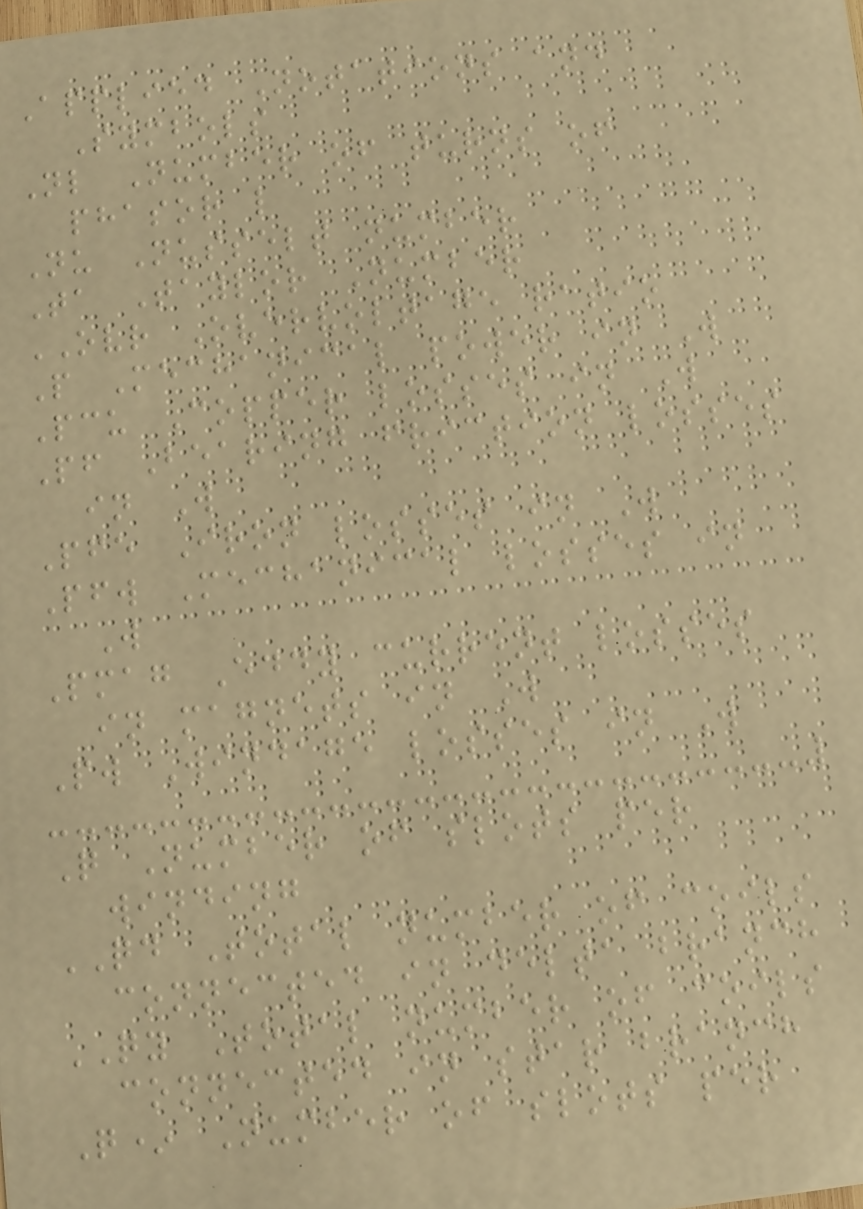Applied Notations and
Symbols
Nl Number of turns of
phasor l
Nu Nusselt number
Ta Taylor Number
OVR Overvoltage ratio
P Mechanical power in W
Pcu Copper losses in W
Pf Bearing friction losses
in W
Pfe Iron losses in W
Pfw Mechanical losses in
W
Pmag Eddy current losses
in magnets in W
Pw Windage losses in W
Q Number of slots per
winding
QD Total number of coils
connected in delta branch
QY Total number of coils
connected in star branch
Q* Number of slots per
